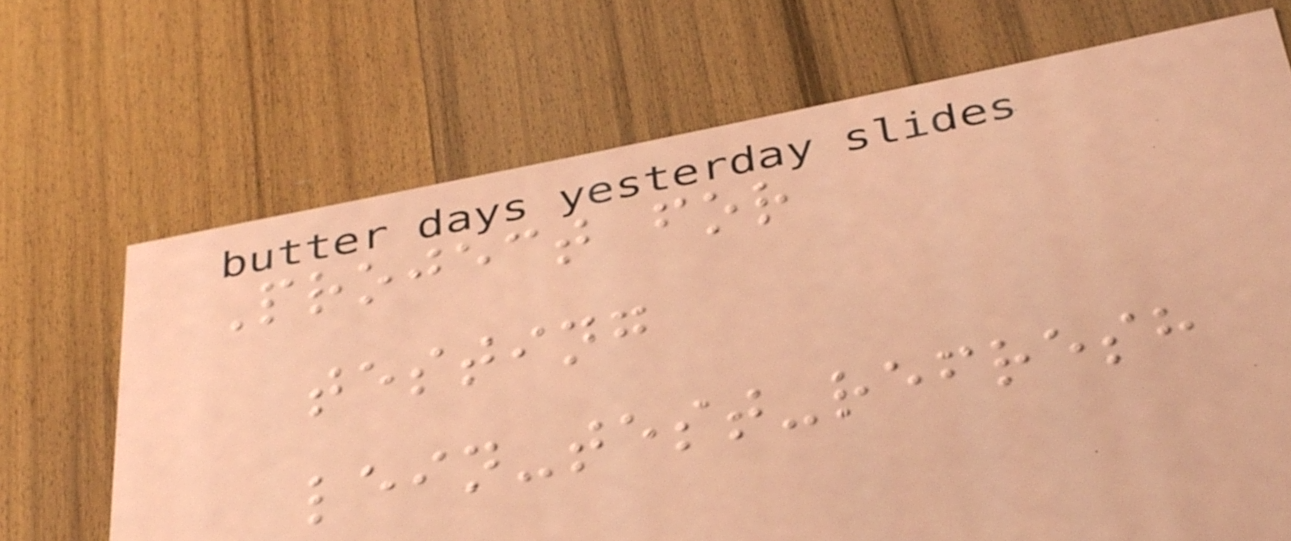Project for
testing
lein-test-refresh
